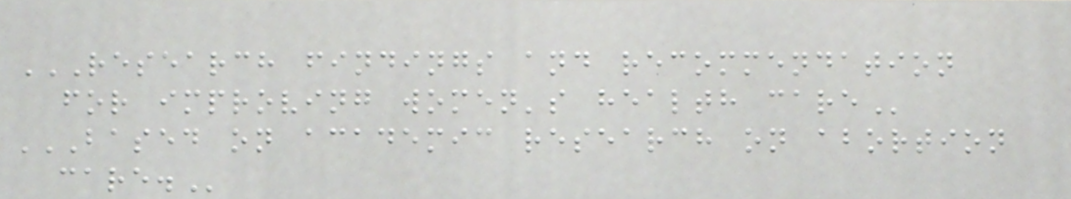RESEARCH FINDINGS AND RECOMMENDATION
FOR IMPROVING WOMEN'S HEALTH CARE
BASED ON ACADEMIC RESEARCH ON ABORTION
CARE.
